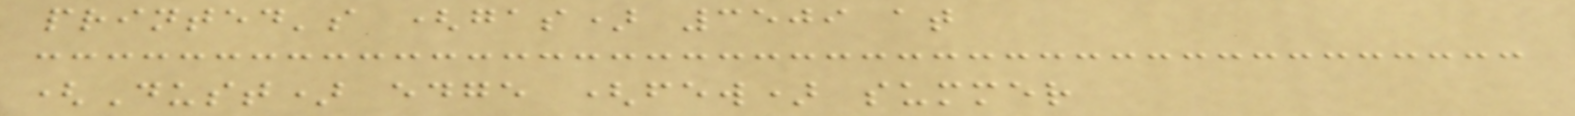printed's (gas) 3509 at
(Dust) edge (few) summer
